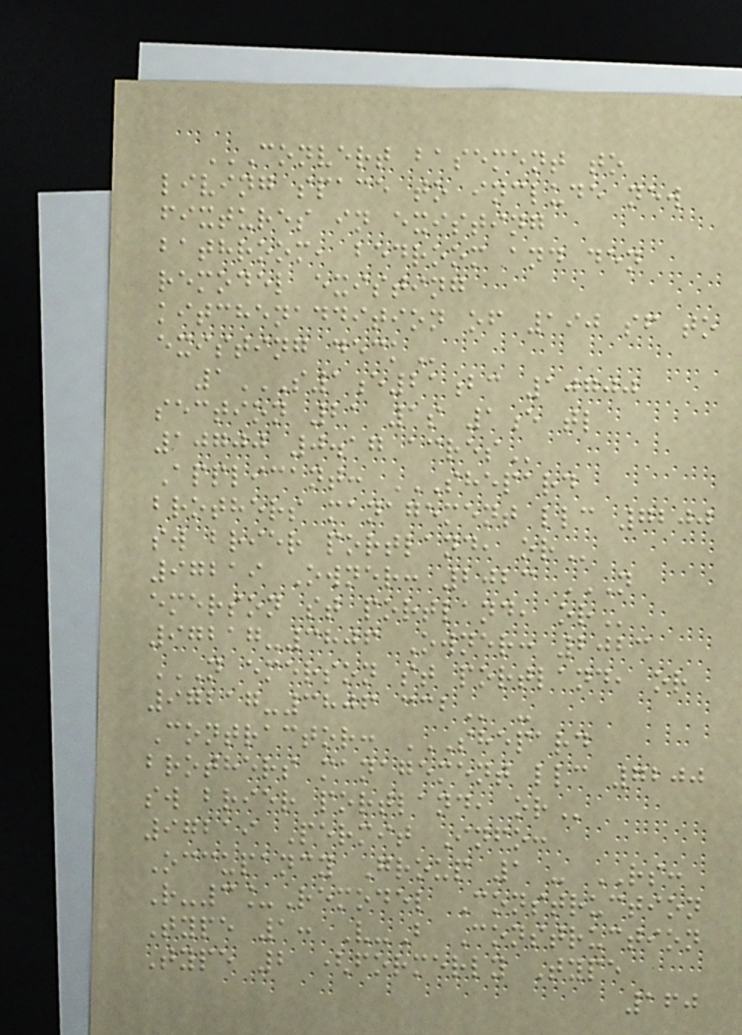CONVERT BASEMENT TO
LIVING SPACE TO INCLUDE NEW
FIXTURES IN EXISTING
BATHROOM, BEDROOM AND DEN
REMODEL EXISTING
KITCHENADDITION OF 190 SF TO
EXISTING DECK
1S1E21BC 10700
SECTION 21 1S 1E TL
10700 0.17 ACRES
Applicant: SHEPARD
BROTHERS MANAGEMENT LLC 7200
SW BRIER PORTLAND, OR
97219 Owner: 2023 N
EMERSON ST PORTLAND, OR
97217-3806 Owner: 2023
N EMERSON ST PORTLAND, OR
97217-3806 CCB -
Contractor: SHEPARD
BROTHERS MANAGEMENT LLC 7200
SW BRIER PORTLAND, OR
97219 Permit Info:
Occupancy Group 1 - RS:
R-3_Remodel Construction
Type 1: V-B Construction
Type 2 (formerly Type
160
